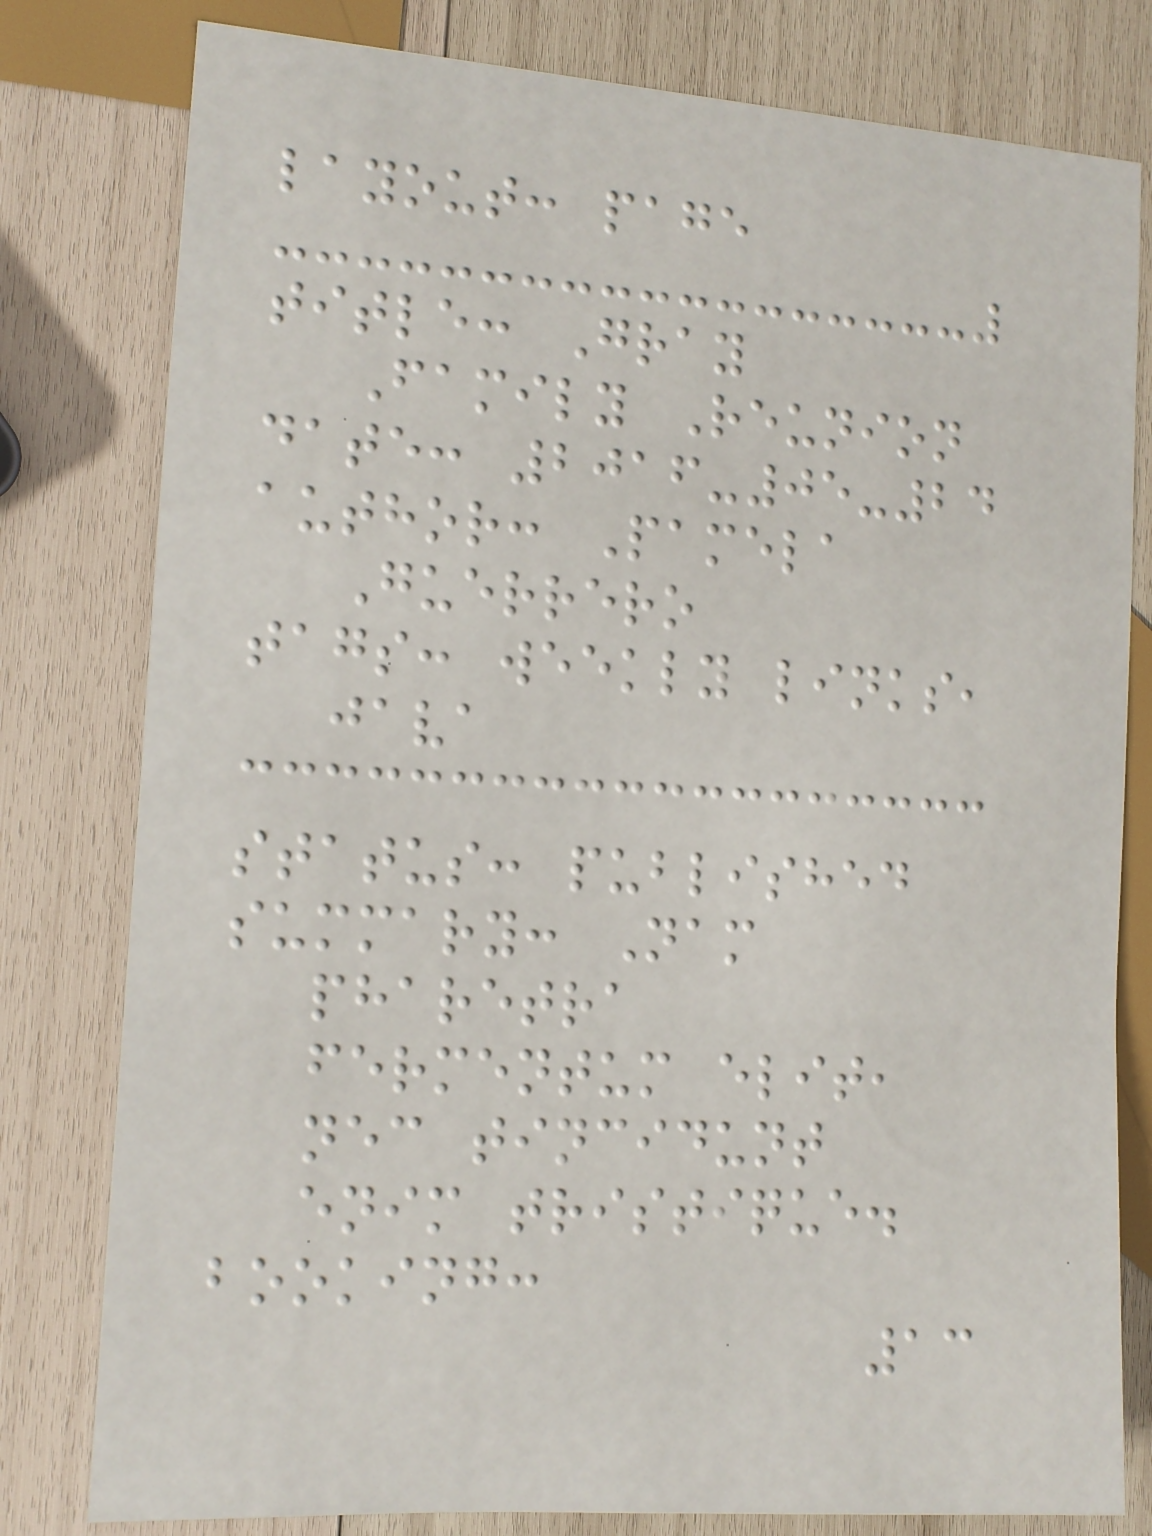layout: page
title: Gray
Family Reunion
date: 2016-05-24
author: Pamela
Guerrero
tags: weekly links,
java
status: published
summary: Nam
pharetra
fermentum elit,
nec tincidunt
enim tristique.
booking:
13
